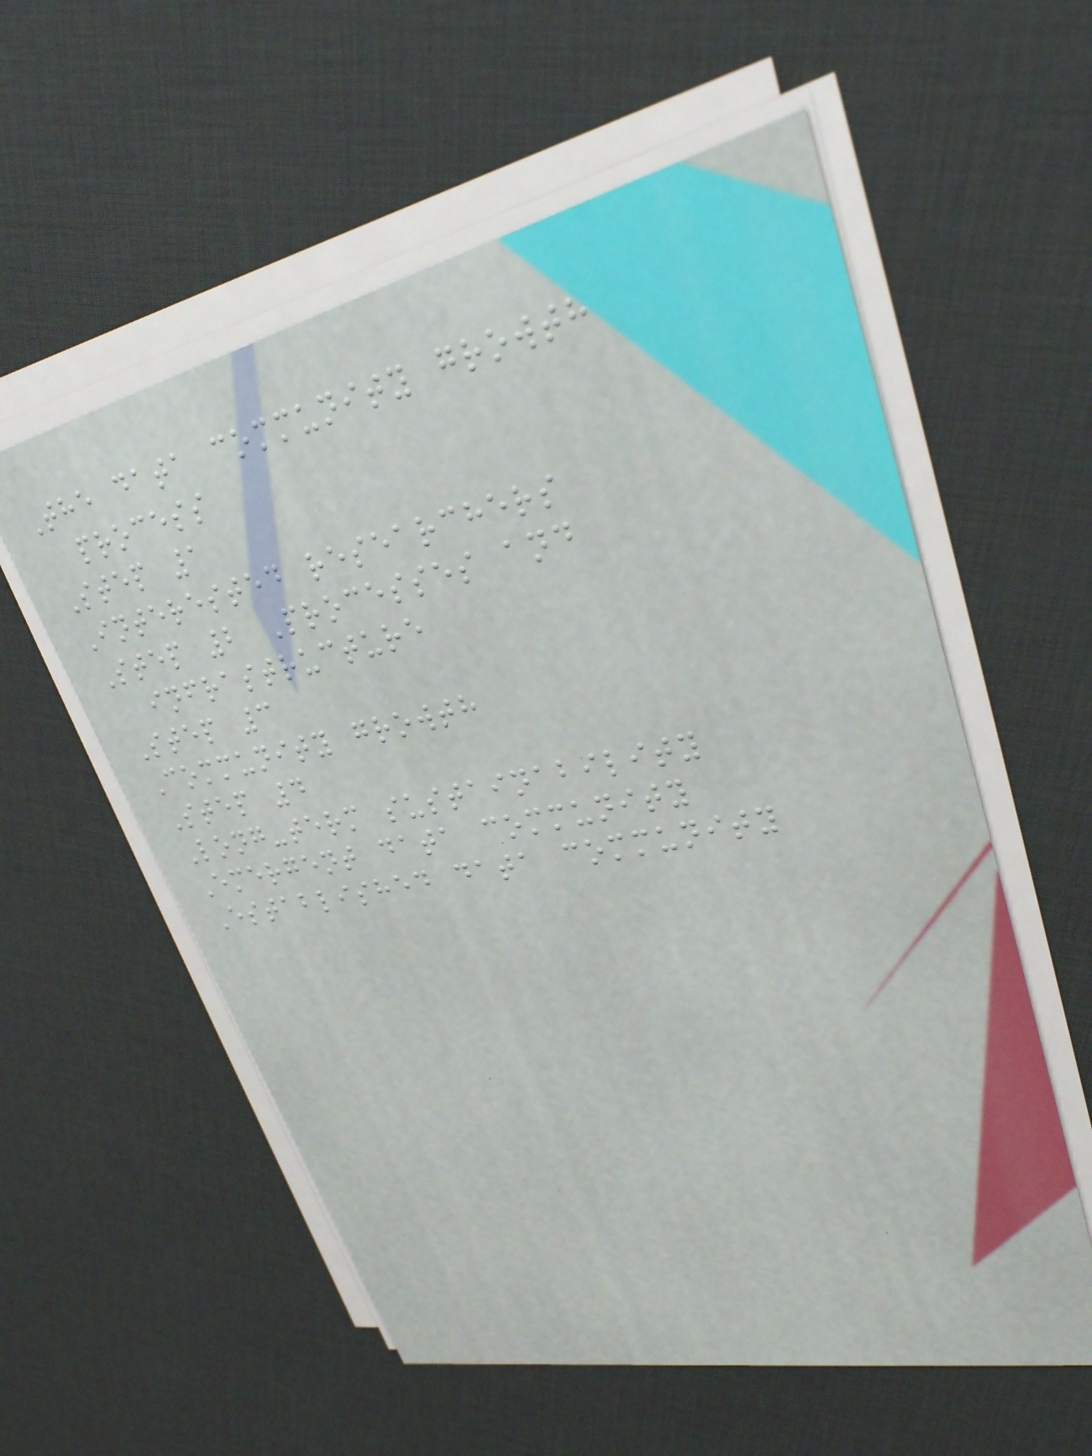The data community growth
process
Step 1
Interested researchers
Step 2 Processes and
infrastructure
Step 3
Community growth
Step 4
Long-term sustainability
Emergent data community
Established data community
